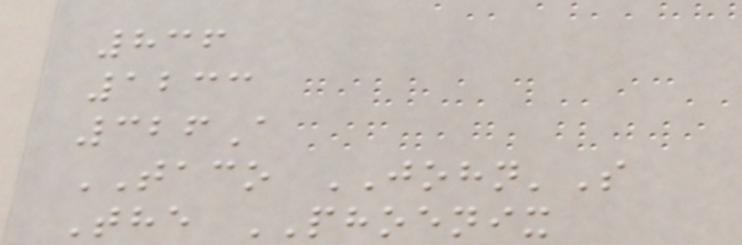836
1233
326A
TACO JOHN'S
The PHOENIX
